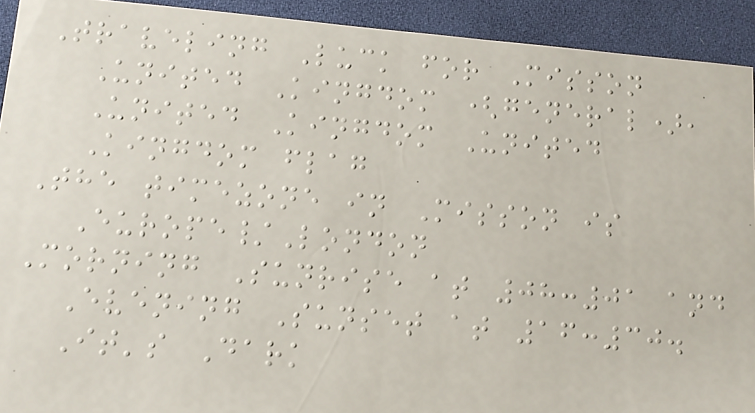Traveling Luck for Misson
United Kingdom (general),
United Kingdom United
Kingdom flag
The timezone in Misson is
Europe/London
Morning Sunrise at 08:01 and
Evening Sunset at 16:30.
It's Dark
